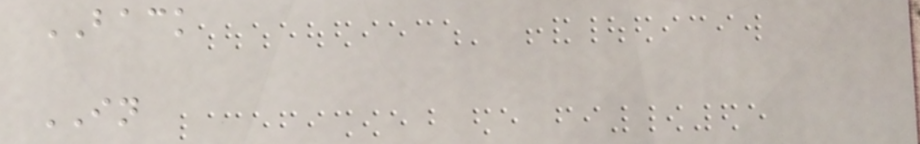BACK
IN
